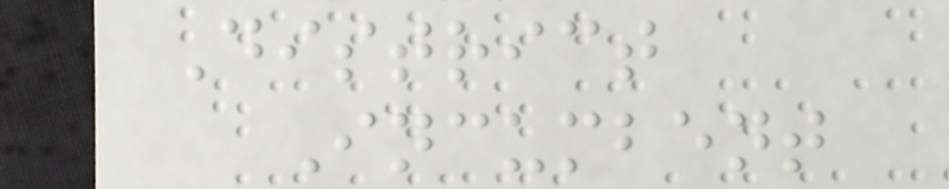District
Incumbent
